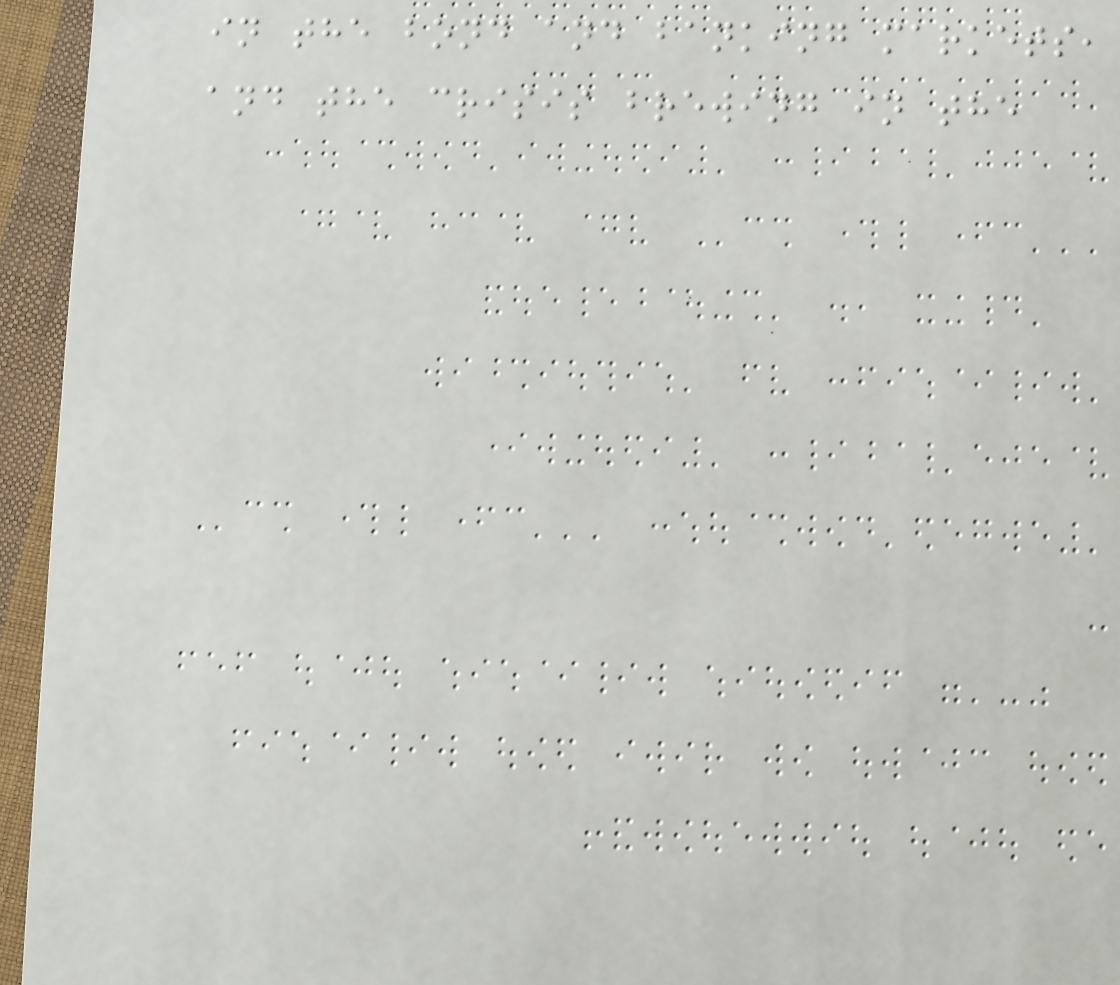in the bond and banking markets,
and the crisis brewing in the
